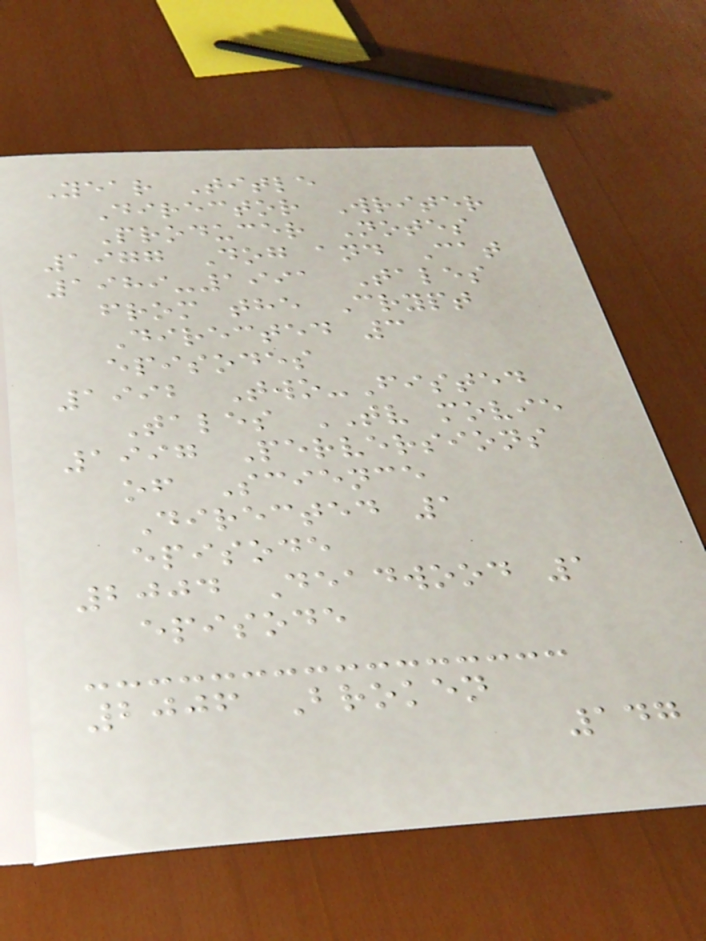Year Title
Director Writer
Producer Notes
1977 Dog and Cat
1989-1991 Tales
from the Crypt
Directed 3
episodes
1992 Two-Fisted
Tales TV movie
1997 Perversions
of Science
Directed 1
episode
2004 Deadwood 1
episode
2006 Broken
147
